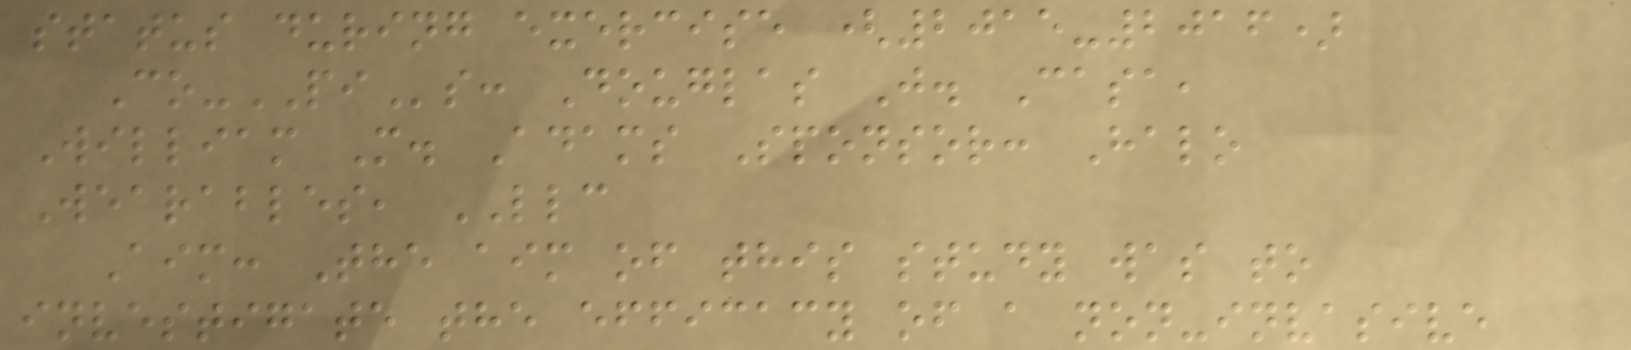status during exercise (2015-2016)
Co-PIs: Douglas J. Casa,
William M. Adams Sponsor: Halo
Wearables, LLC
Aim: The aim of this study was to
investigate the efficacy of a non-invasive
